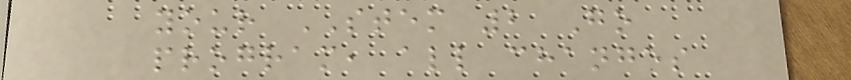your STEM 2 Go
program, all changes
